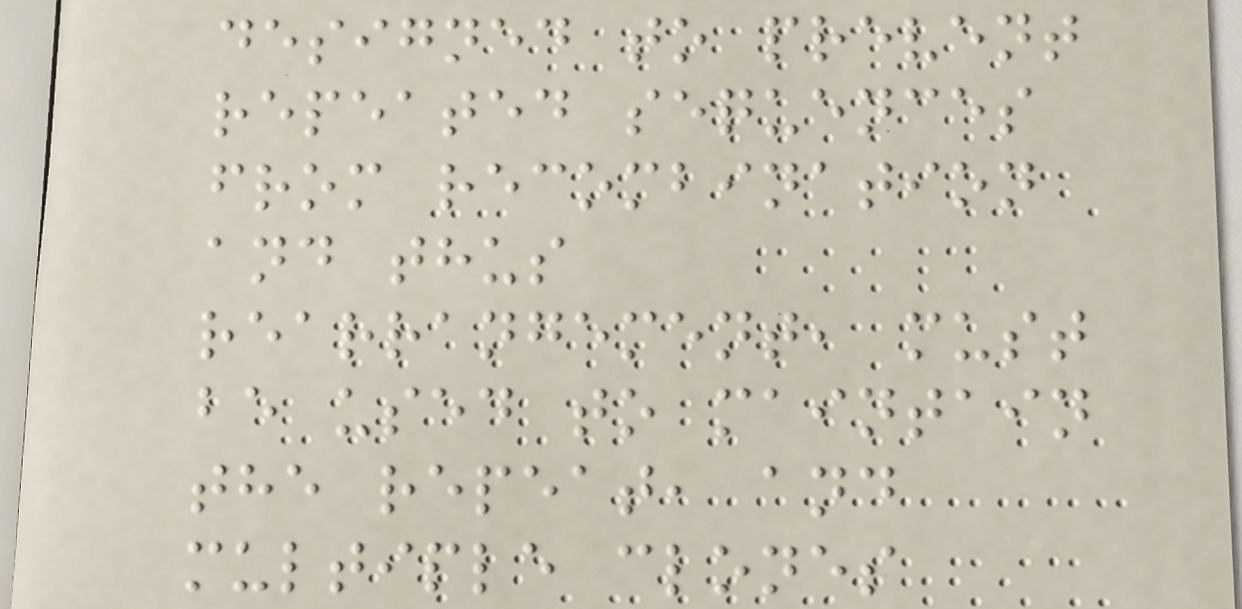designed to prevent
repeated sequences
from recombination
and thus
rearrangement, must
be used to maintain
the repeat, and
multiple clones
